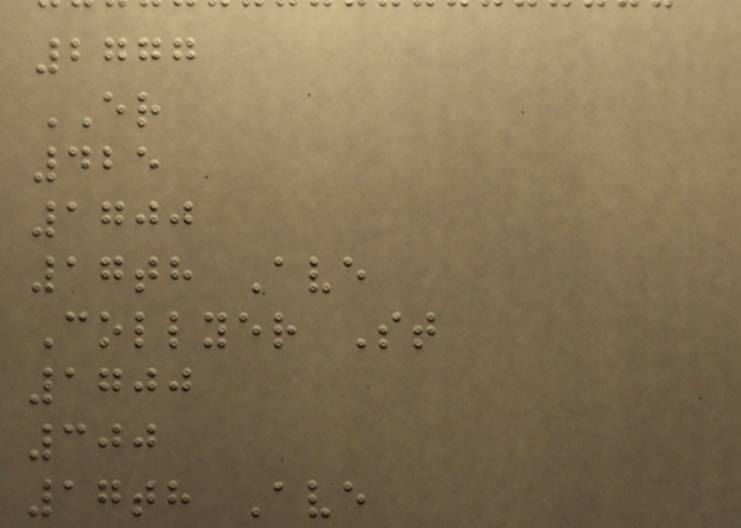2777
ER
425
1700
17th Ave
Collyer St
1700
300
17th Ave
